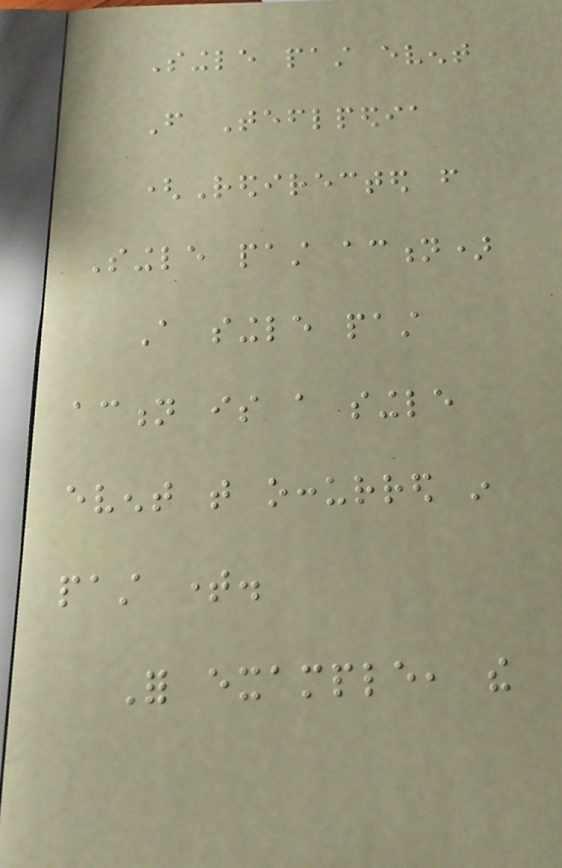Single past event
From Teflpedia
(Redirected from
Single past action)
A single past
action is a single
event that occurred in
past time.
For example, the
